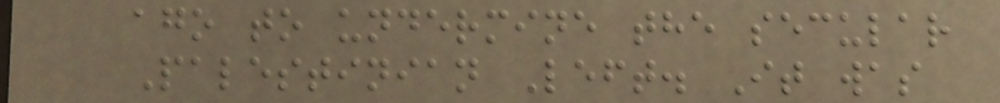ago to undermine the secular
Palestinian Left. It was
